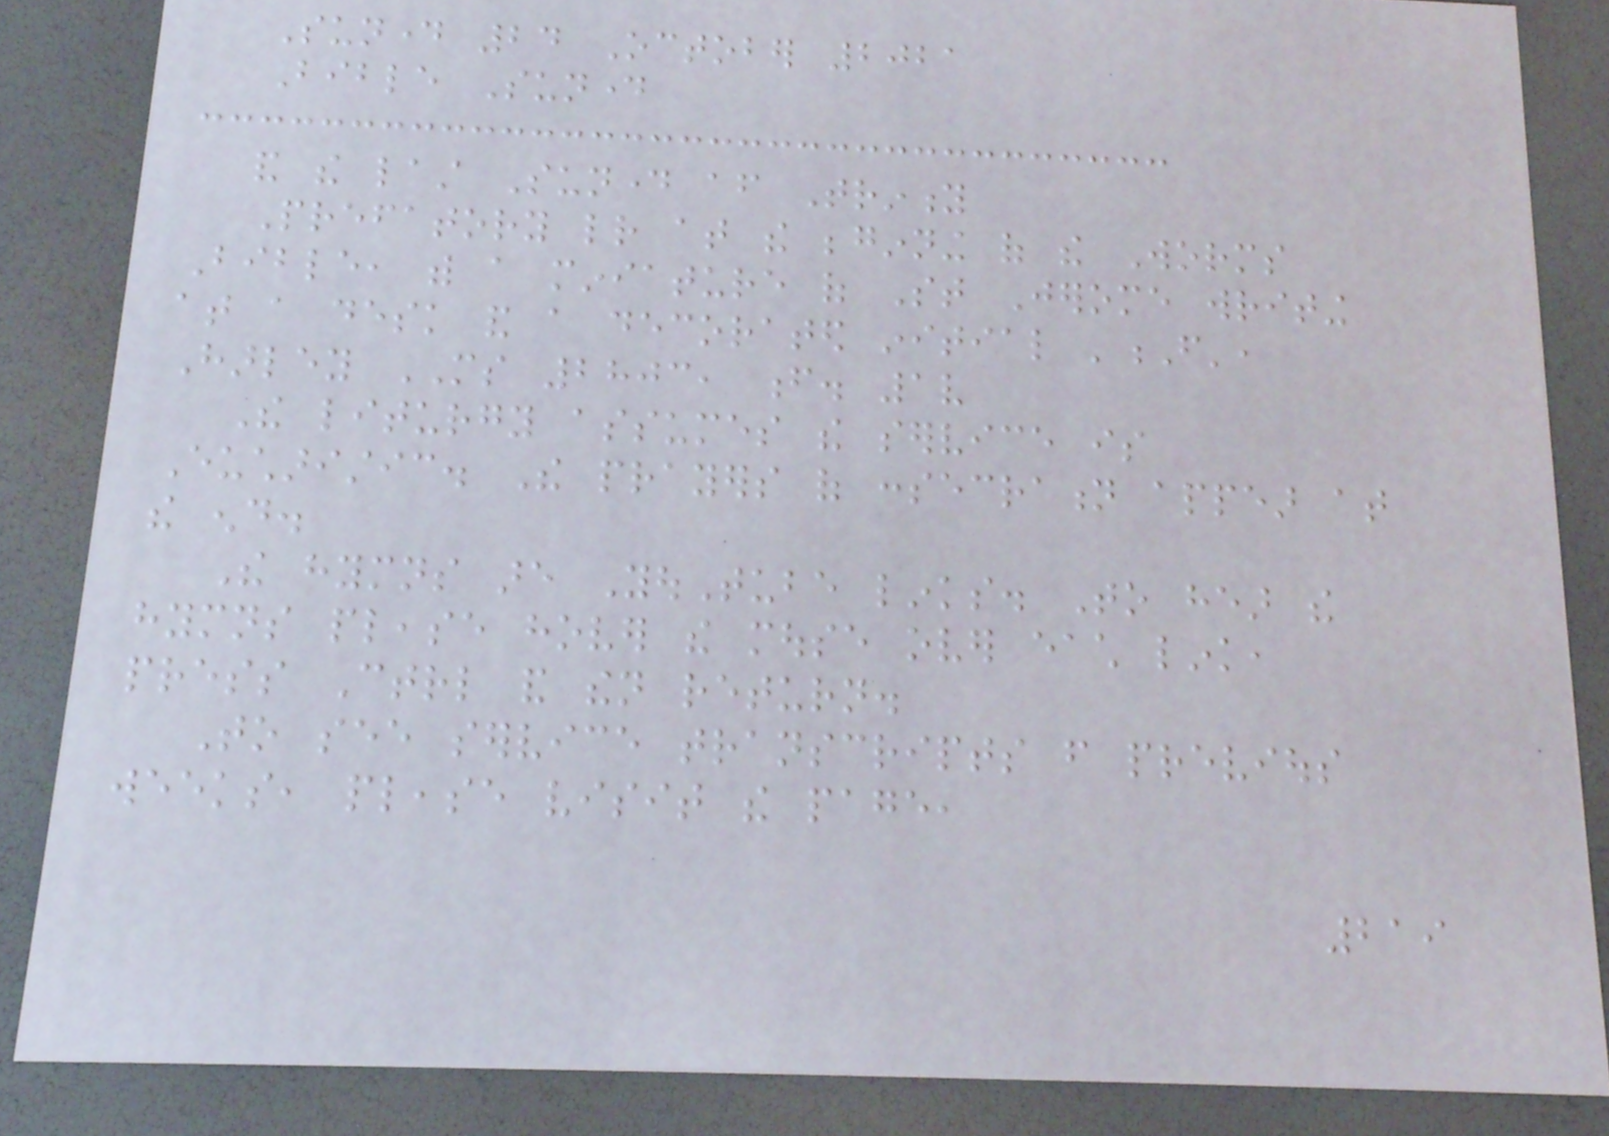Sunday 24 October 2021
Bible Sunday
and the last Sunday after Trinity
Prefatory letter at the beginning of the Worms
Bible, with a miniature of St Jerome writing
at a desk and a decorated initial 'F',
Harley MS 2803, f. 1v
The liturgy assumes the service is
Eucharistic. The prayers of consecration appear at
the end.
The hymns are YouTube links. To hear the
hymns please hover the mouse over each link,
press Ctrl and then return.
To see service transcripts from previous
weeks, please visit the page,
219
